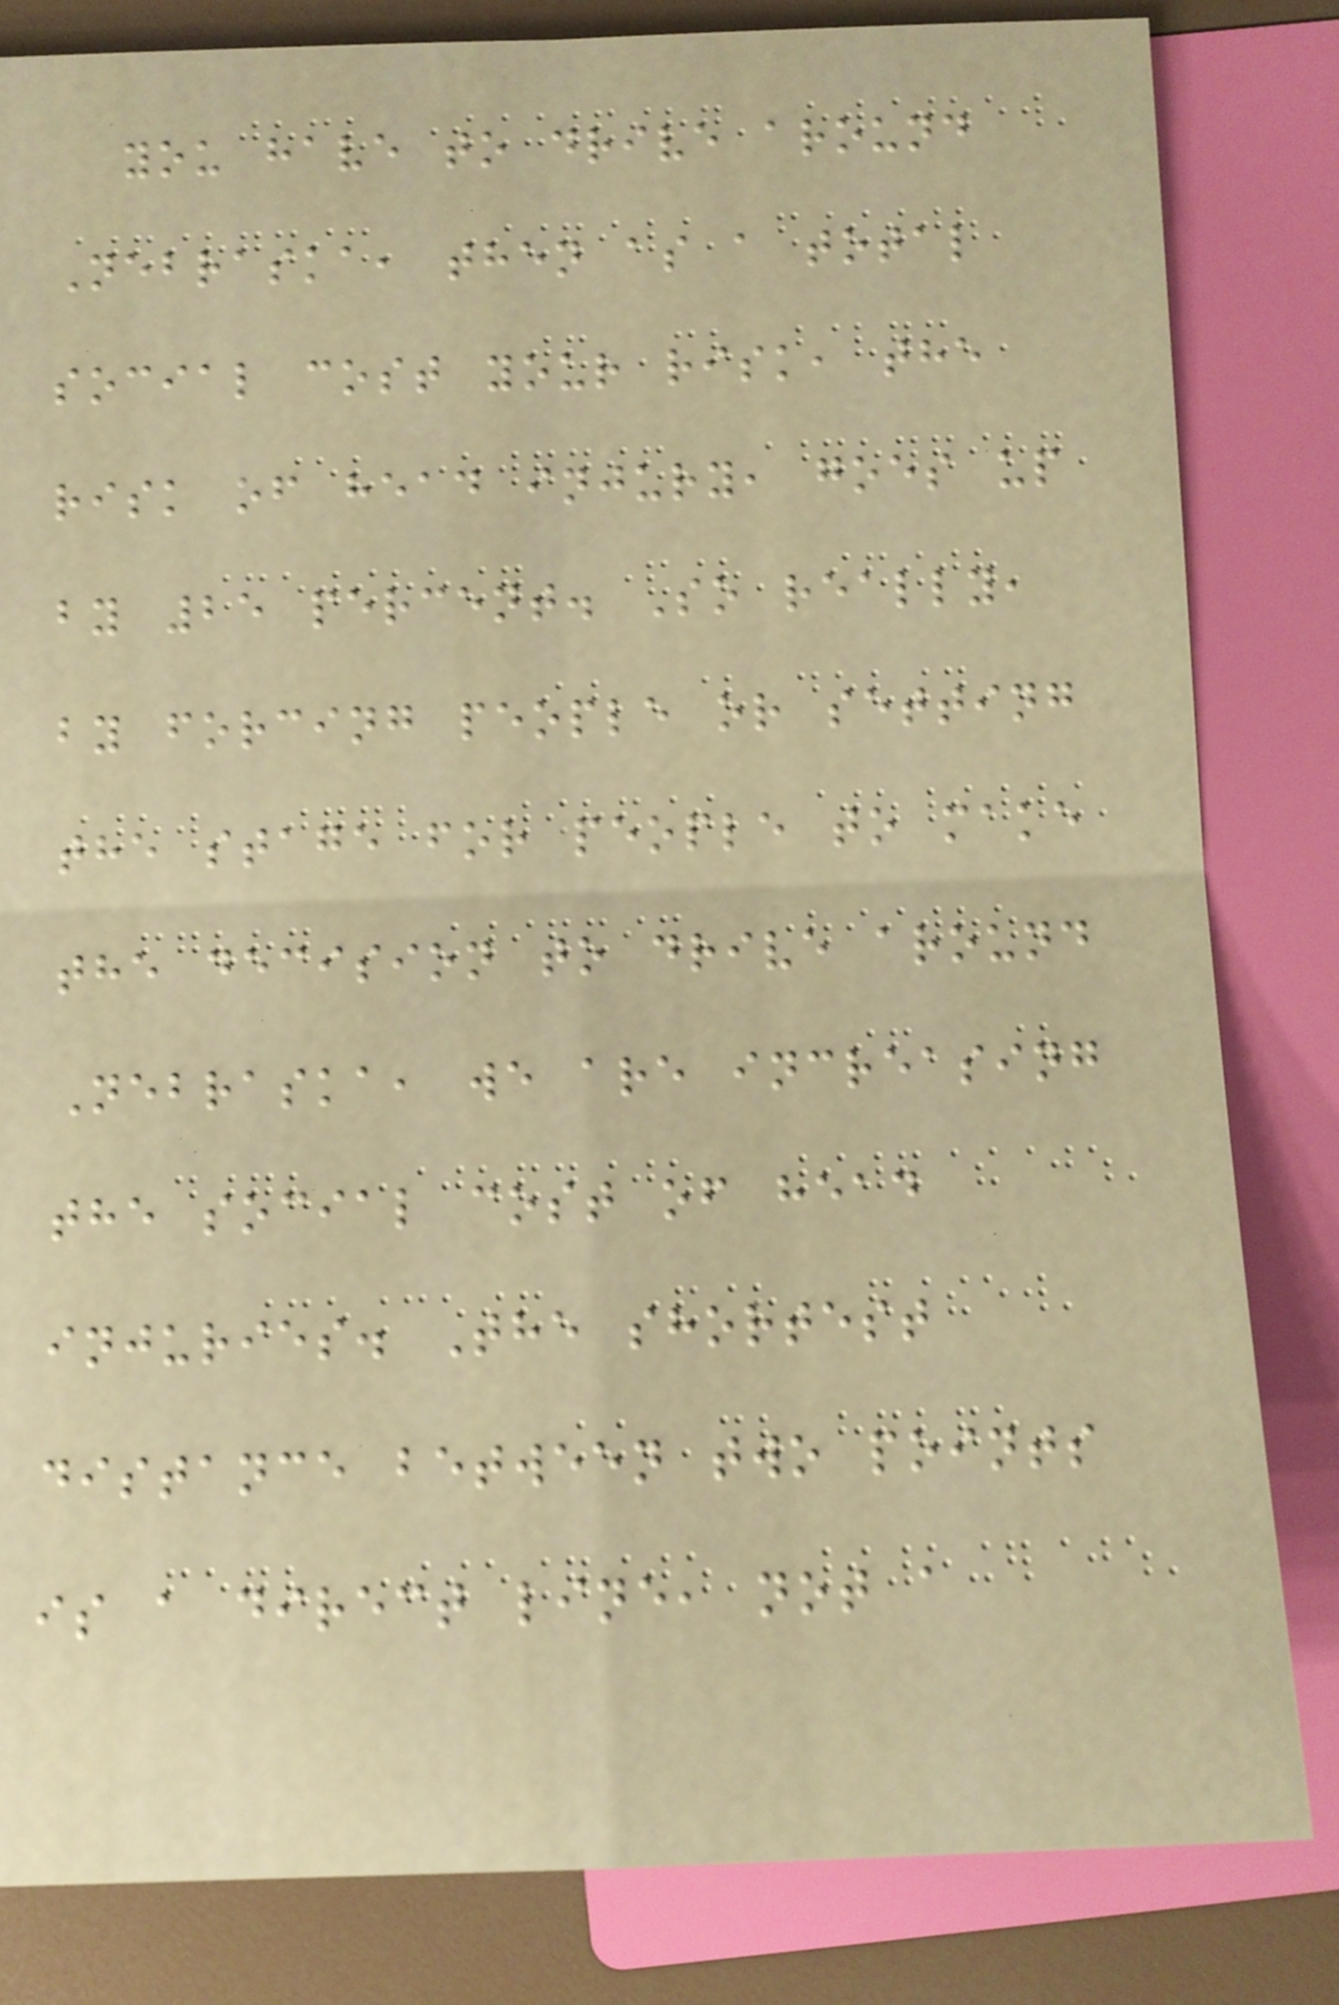you have to drive around
Nebraska, then as a total
social cost your risk, the
risk of head injury, goes up
by 25 percent. So really,
by forcing people or setting
the stage for people to make
the decision to drive around
Nebraska, we are increasing
the social cost of head
injuries. The shortest
distance between two points
is a direct line, not a
